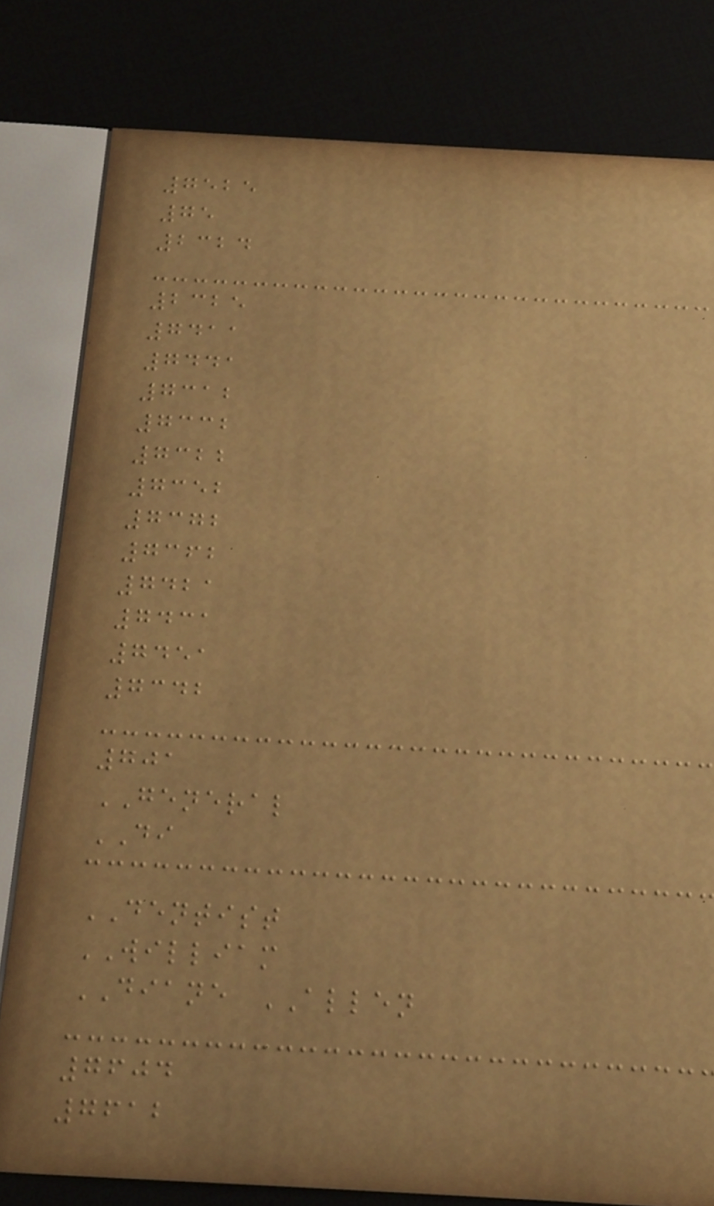7525
75
2324
2325
7411
7441
7312
7332
7322
7352
7372
7362
7421
7431
7451
7342
701
GENERAL
DI
DENTIST
WILLIAM
DIANE ALLEN
7604
7612
